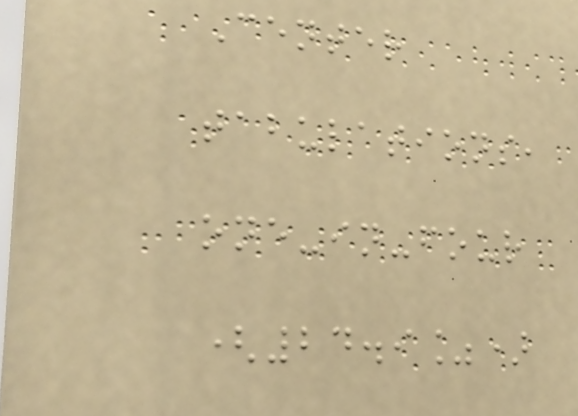Center
tabulations,
one-in-four
(24.9%)
